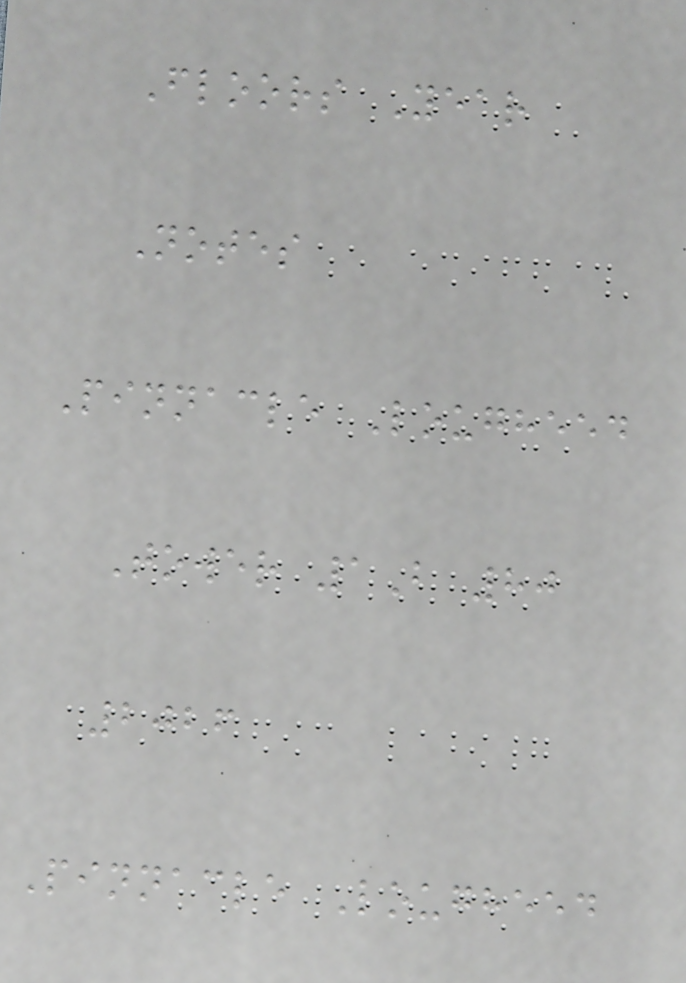Floors Year
Notes
Pinnacle Lougheed
Tower 1B 80
2026
Pinnacle Lougheed
